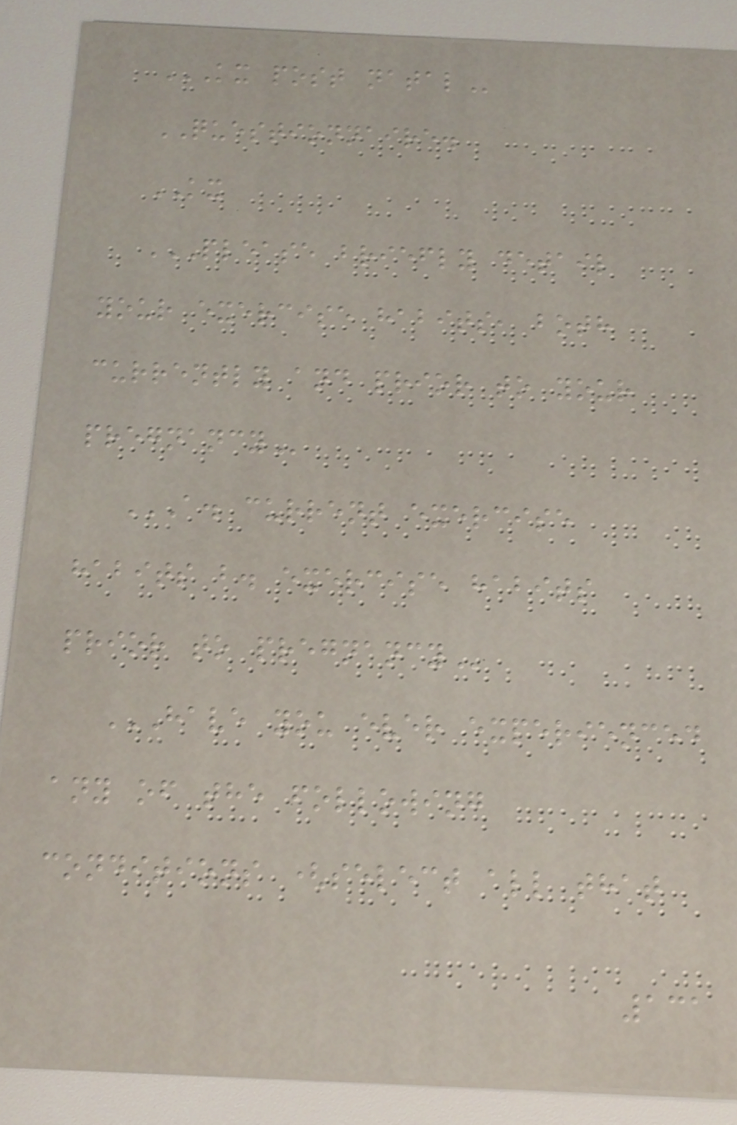KX POST NATAL
QUESTIONNAIRE.
KX
PLEASE BRIEFLY DETAIL
YOUR EXERCISE HABITS, BOTH
CURRENTLY AND PRIOR TO YOUR
PREGNANCY
A. CURRENT EXERCISE
HABITS B. EXERCISE HABITS
PRIOR TO PREGNANCY
HAVE YOU EVER EXPERIENCED
ANY OF THE FOLLOWING
CONDITIONS (SELECT ALL THAT
131
